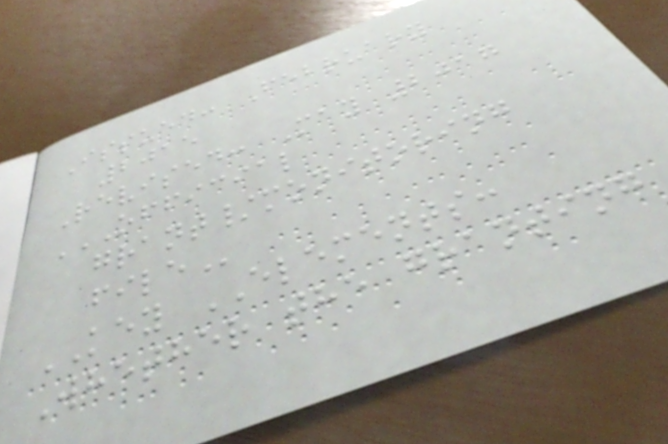Issued: February
2015
Revised: May 2017
OFFICIAL
GRANT/MONITORING
FILE
KEY ELEMENTS:
Whether the granting
